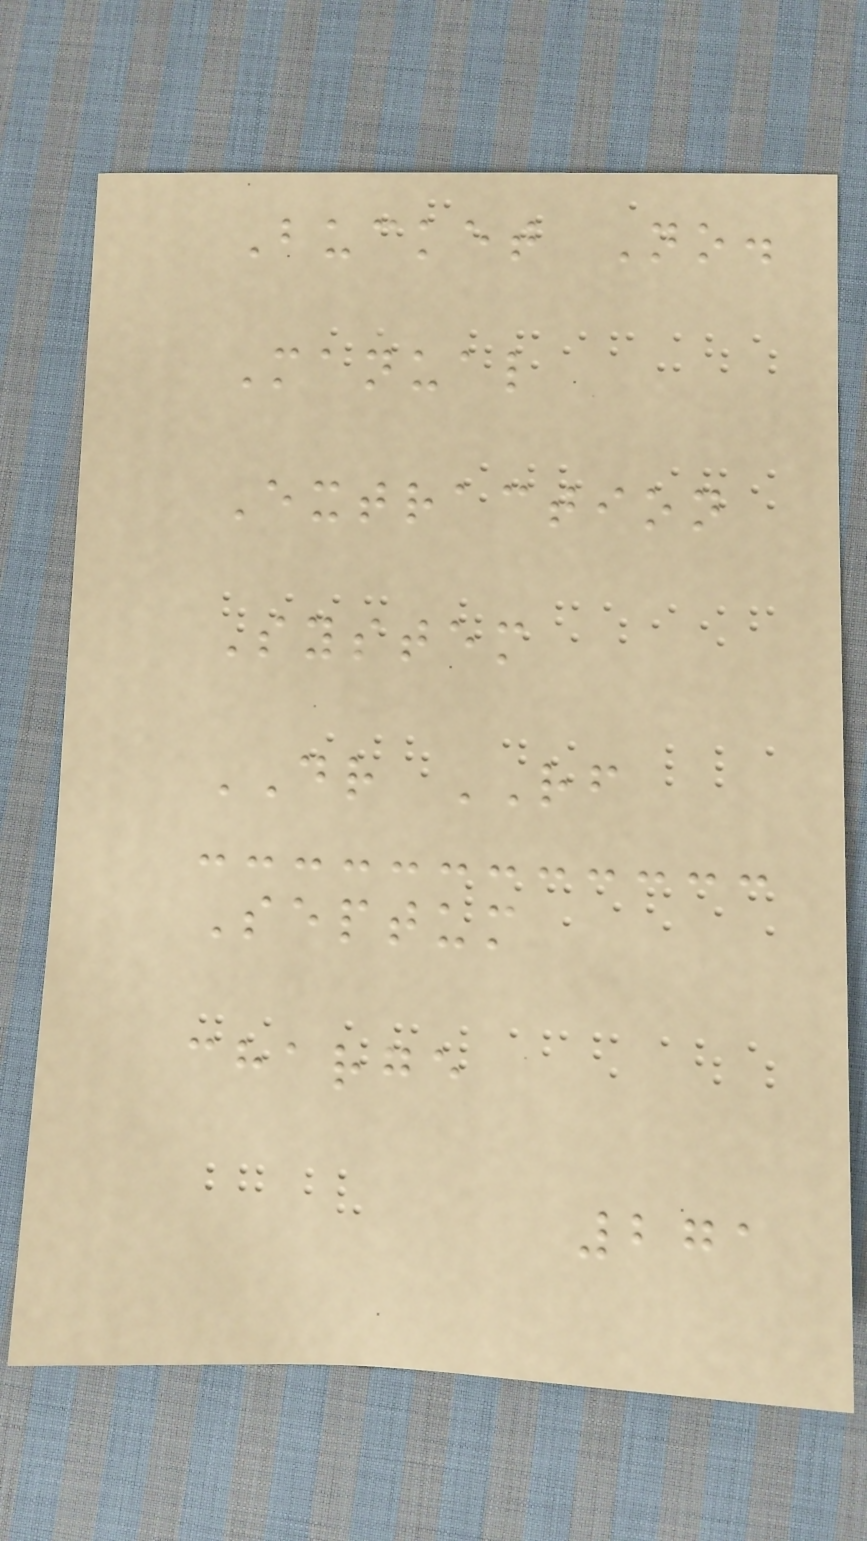Bucket No.
Manual
Extraction
System
DR RF
Septum
charge
271
